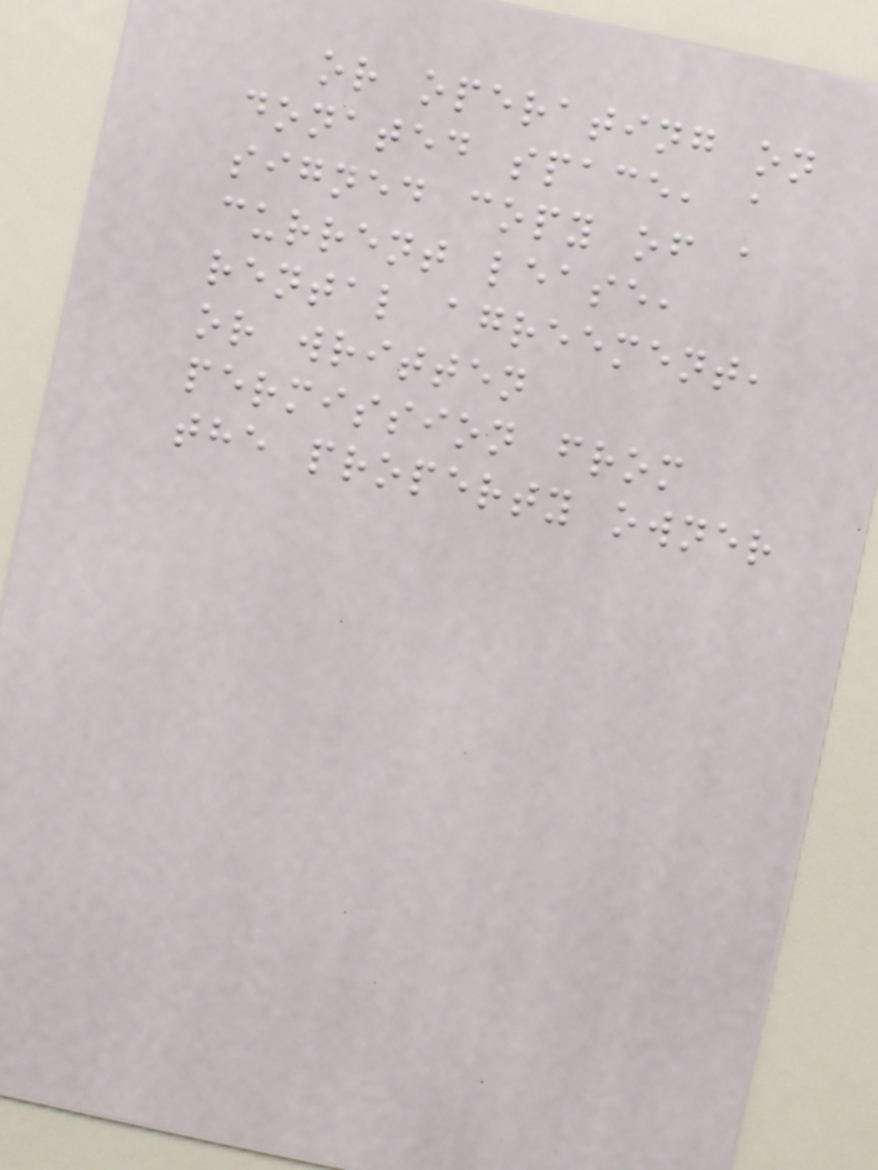or operating on
donated space, a
signed copy of a
current lease,
rental agreement,
or written
permission from
the property owner
